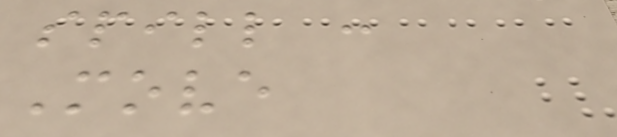spill :
Move
